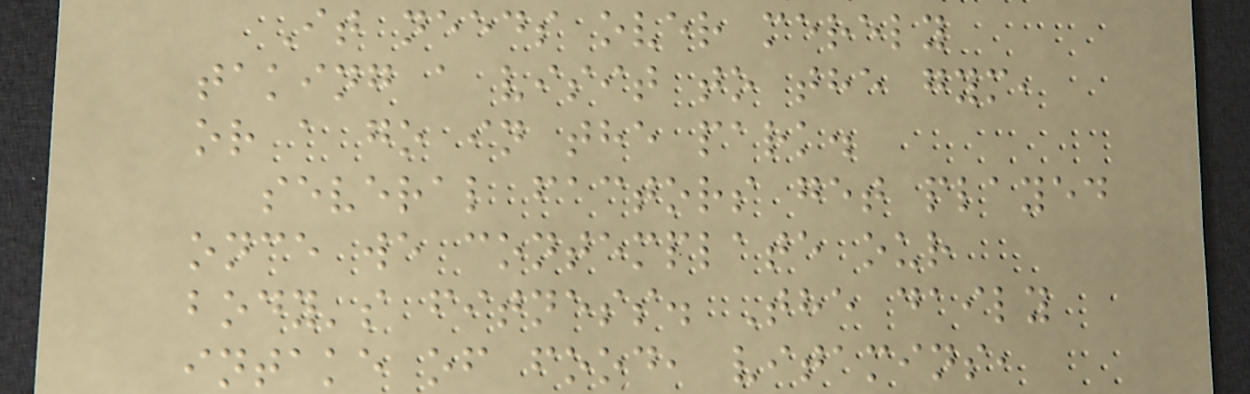It needs over merely
taking a visit to the gym,
or a go in the park.
several factors get played
once we contemplate our
body's fitness. The daily
intake of food, vitamins,
